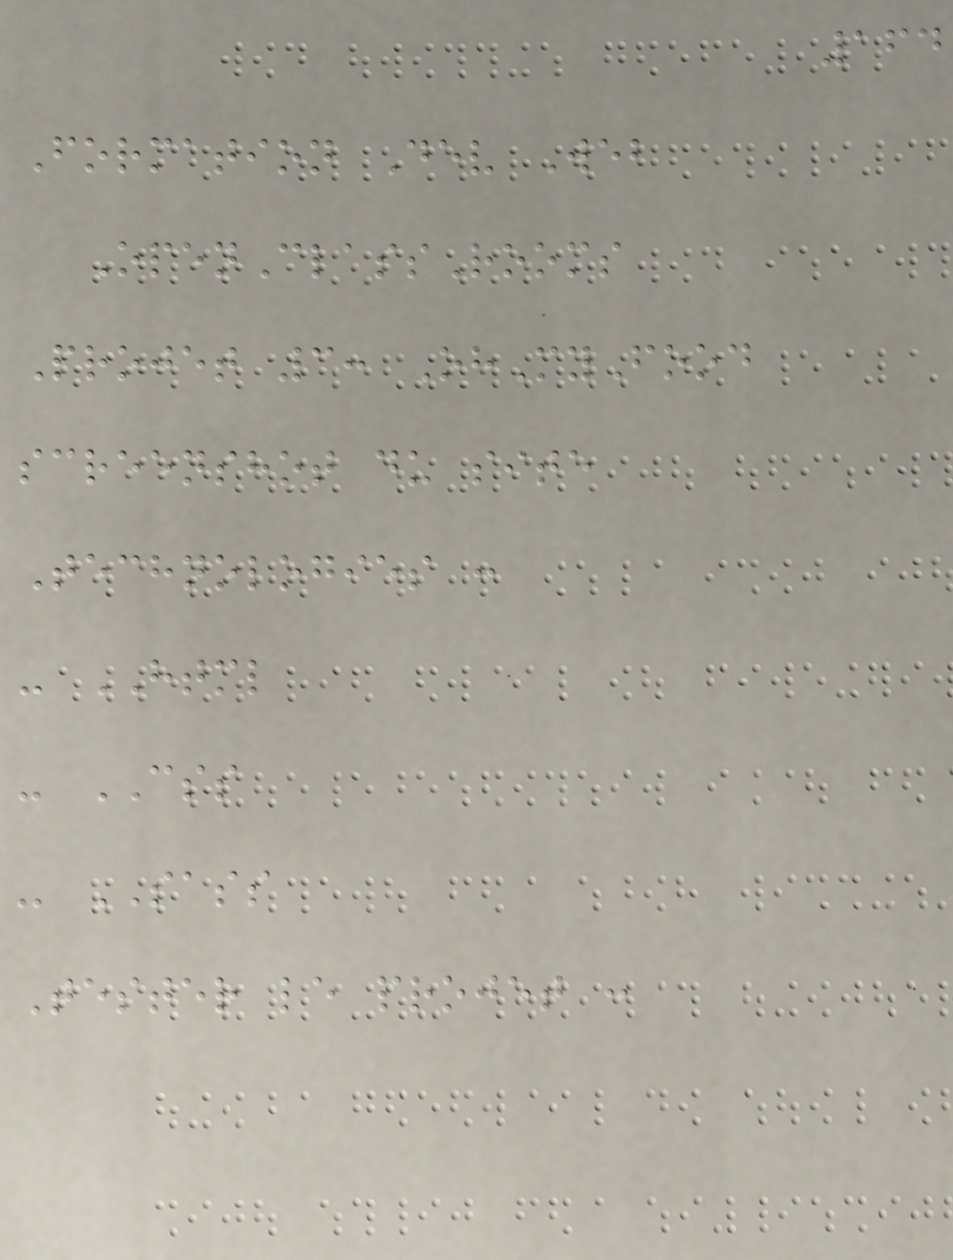164
Formation Dev Web
OpenClassRooms
Projet 3: OhMyFood
screenshot du site
Technologies :
- HTML
- CSS
- SASS
Tester le projet :
